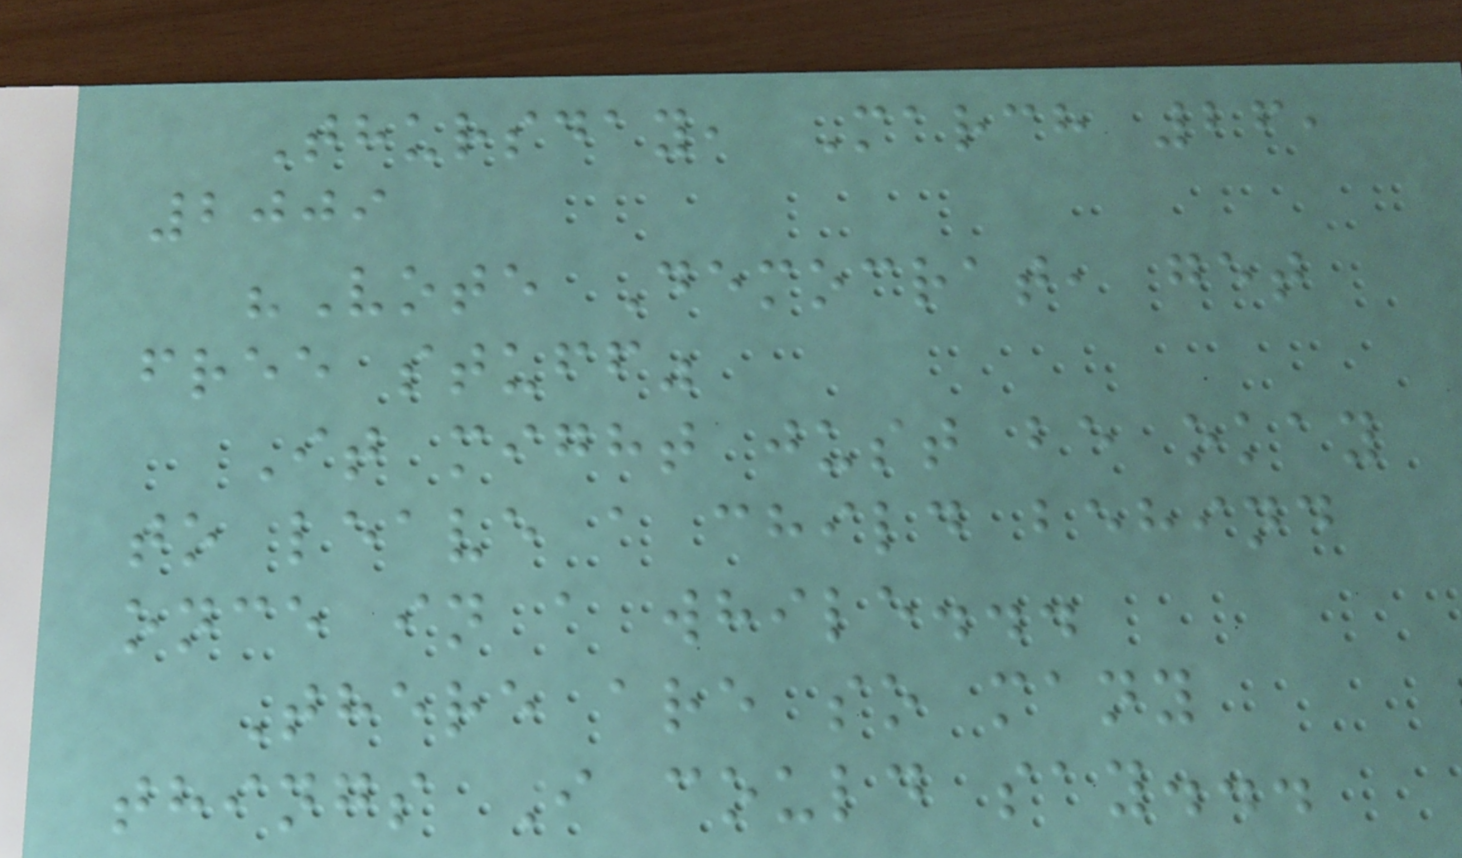Thursday, March 26,
2009
"Vote Democrat, get
free stuff"
It might just be okay
to leave a child behind
once in a while...
There are so many
things I could say...
